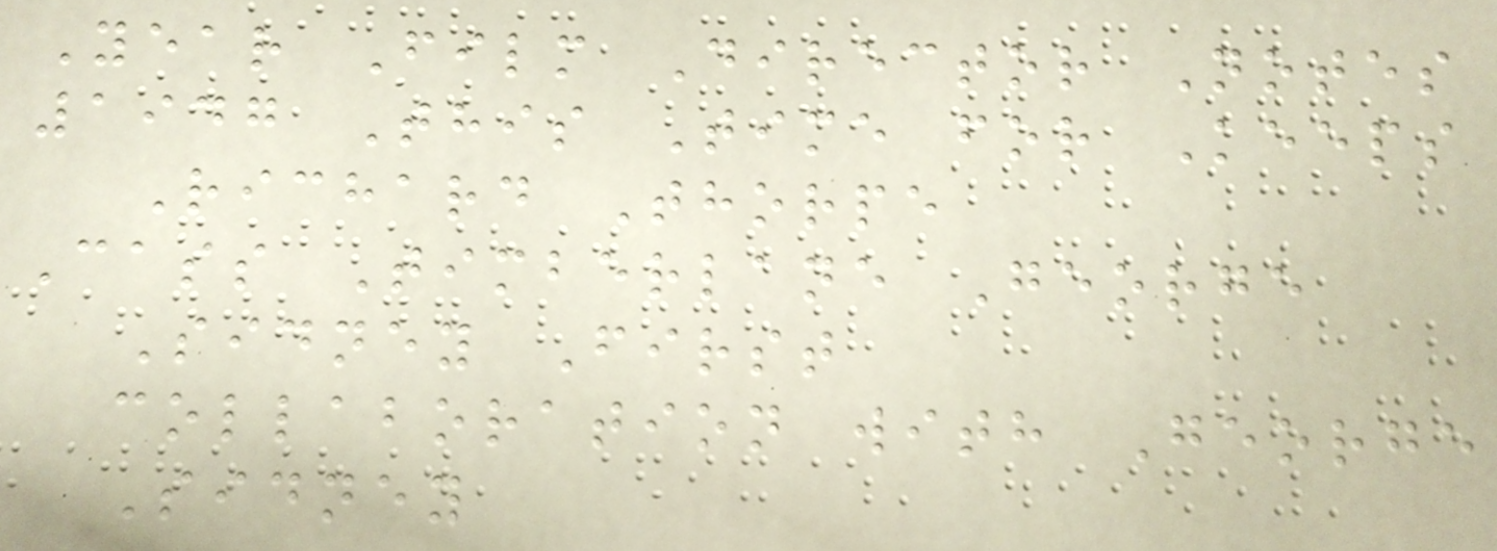Year Film Director Notes
1947 This Time for Keeps
Richard Thorpe
Cass Timberlane George
Sidney First
collaboration with George
Sidney
